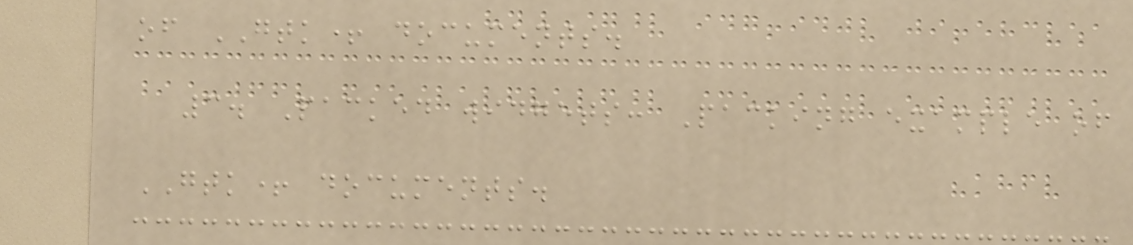of GTK+ documents.
3. Packed widgets: Packing example of
GTK+ documents.
